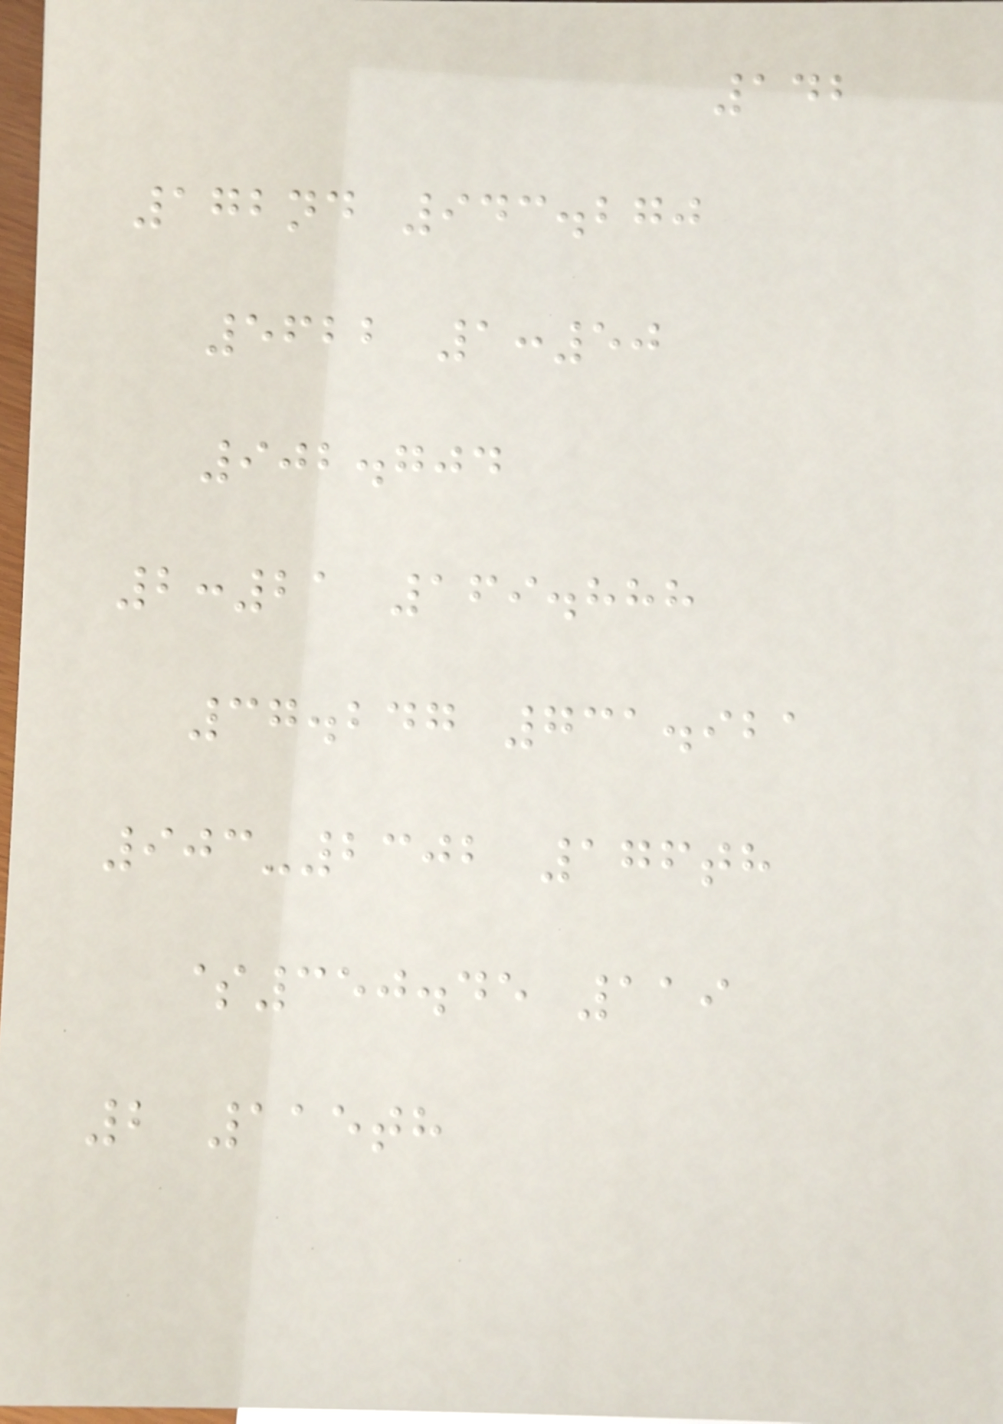142
172nd 943.270
5622 1:50
902.704
2:21 169.888
37.247 731.921
903-2302 176th
$350.45 119
2 115th
